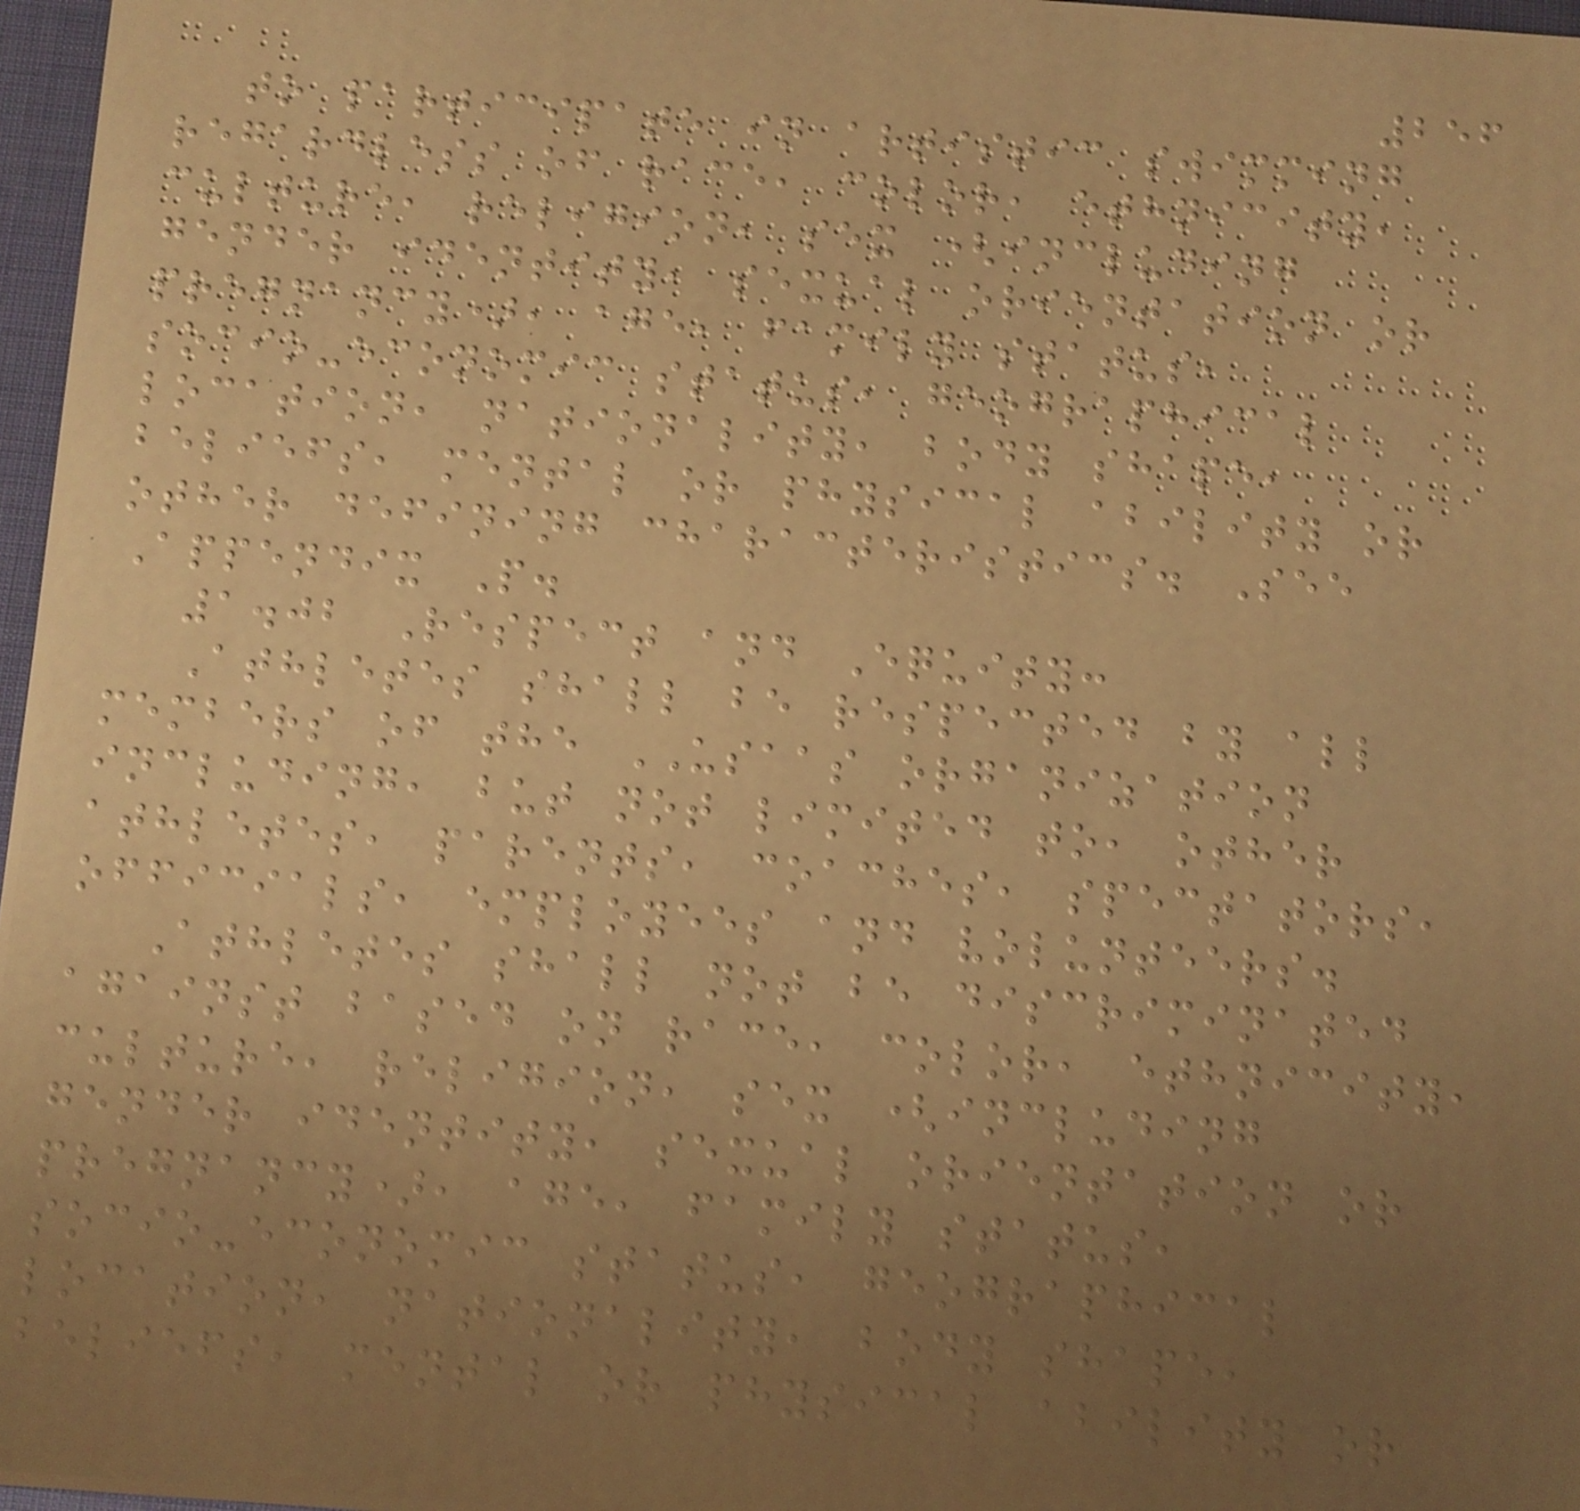256
to participate in artistic swimming
regardless of race, color, ethnicity,
culture, religion, sex (including
gender identity, sexual orientation or
pregnancy), age, family status,
socio-economic status, geographical
location, nationality, body shape,
beliefs, mental or physical ability or
other defining characteristics. See
Appendix P.
1.02 Respect and Equity:
Athletes shall be respected by all
members of the USAAS organization
including, but not limited to, other
athletes, parents, coaches, spectators,
officials, employees and volunteers.
Athletes shall not be discriminated
against based on race, color, ethnicity,
culture, religion, sex (including
gender identity, sexual orientation or
pregnancy), age, family status,
socio-economic status, geographical
location, nationality, body shape,
beliefs, mental or physical ability or
